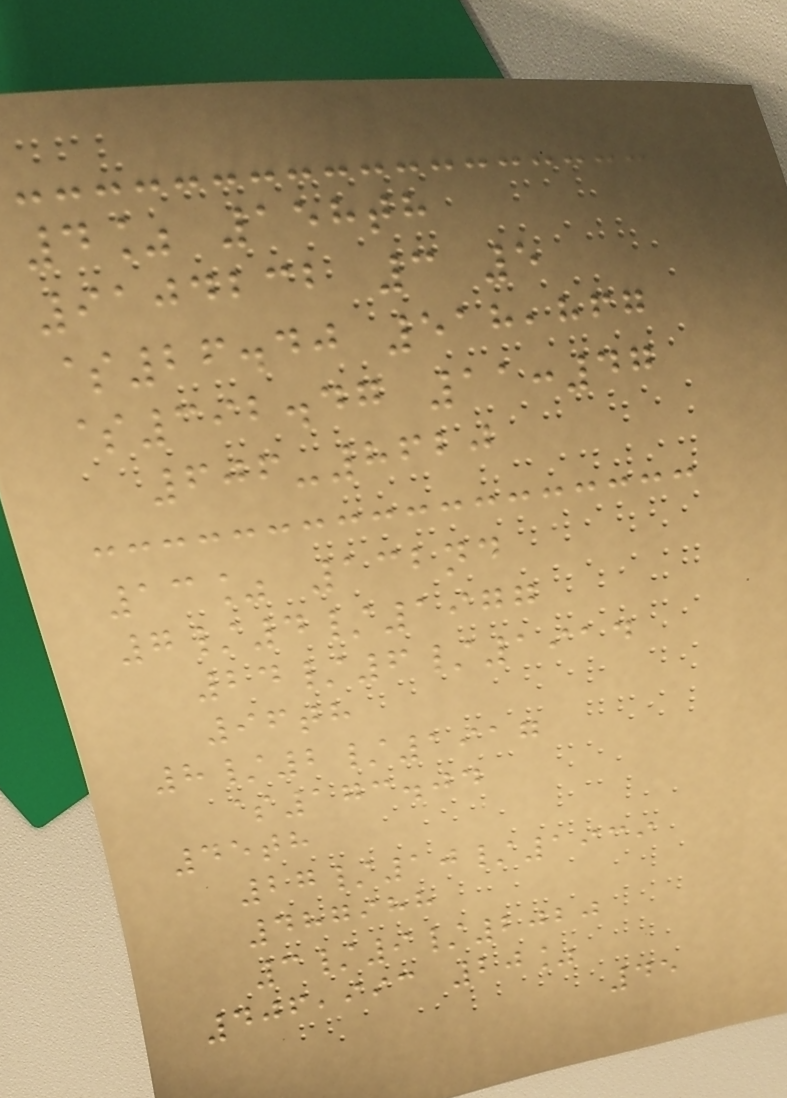4% 158th
9104232 3 5
$26.40 518,867
$392.47 11:47
606-8620
13% 132nd
7/4/1977
24/6/1914
96th
8/2/1917
$173.04
45th
27/10/1939
487988
3/9/2020
406,993 20%
45
